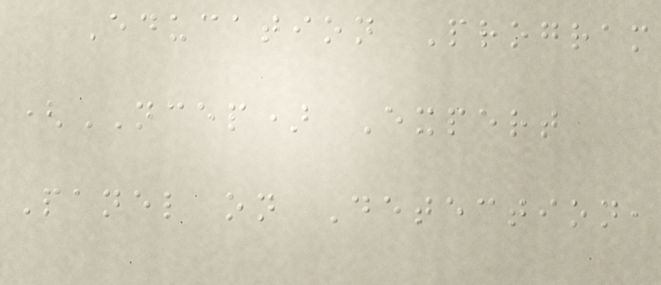Education Program
(NCEP) Expert
Panel on Detection,
